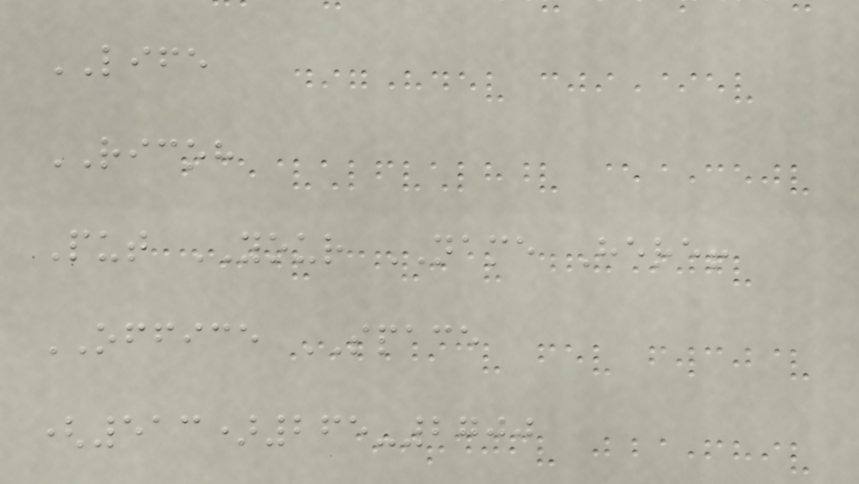LIFE
RICOH
Put YOUR NAME Here!
OFFICE SPACE
(513)265-2700
